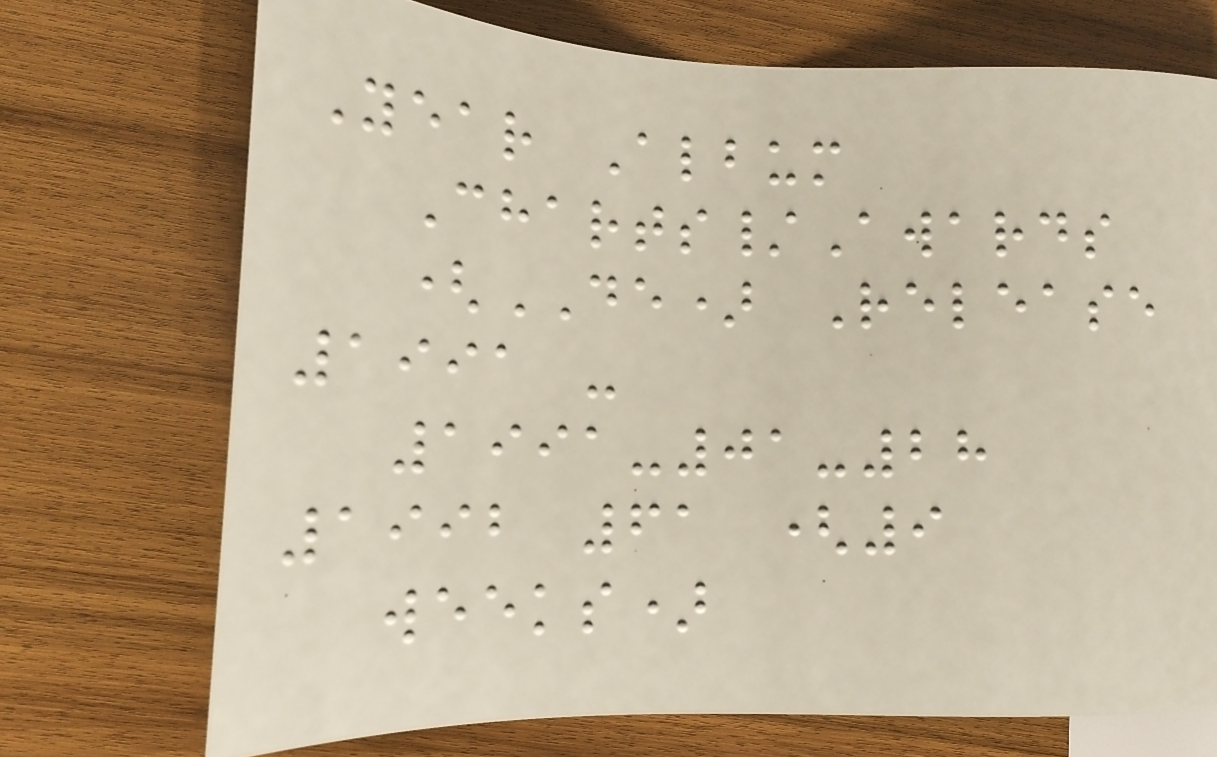Year Album
Charts/Awards
(DE) Release
1991 -
1991-01-28
1992 61 (9
weeks)
